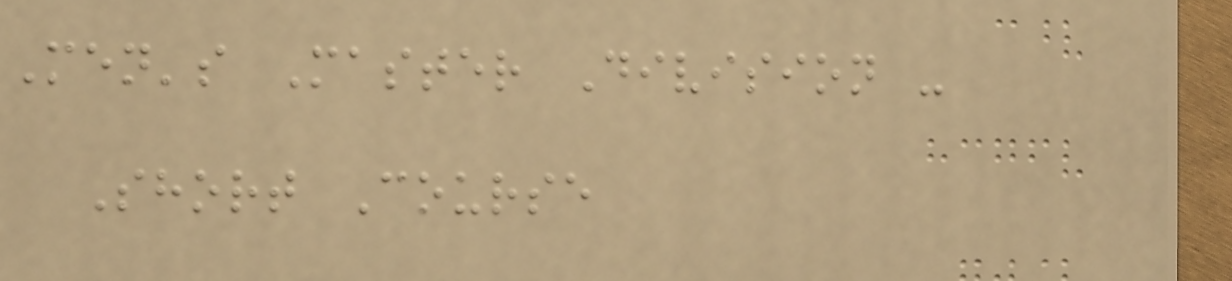Men's Master Division -
Short Course
